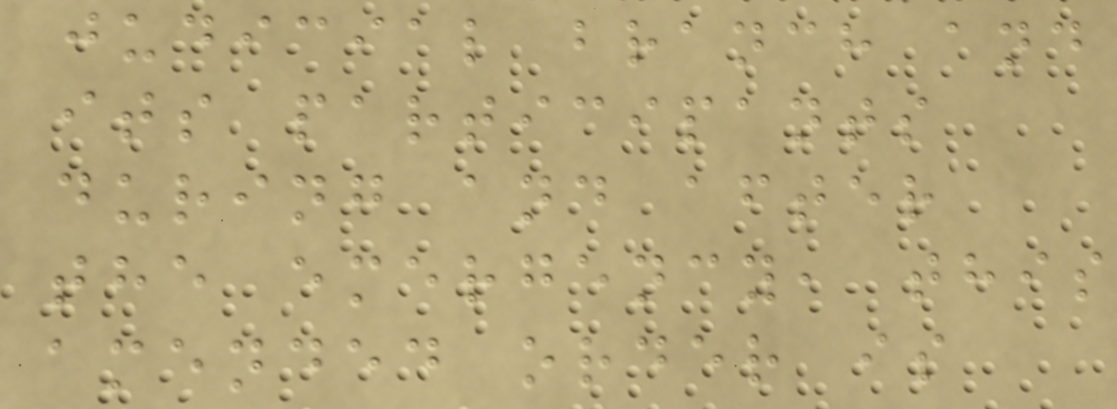judicial branch and
its participants
during and after
the emergency, this
amended order is
